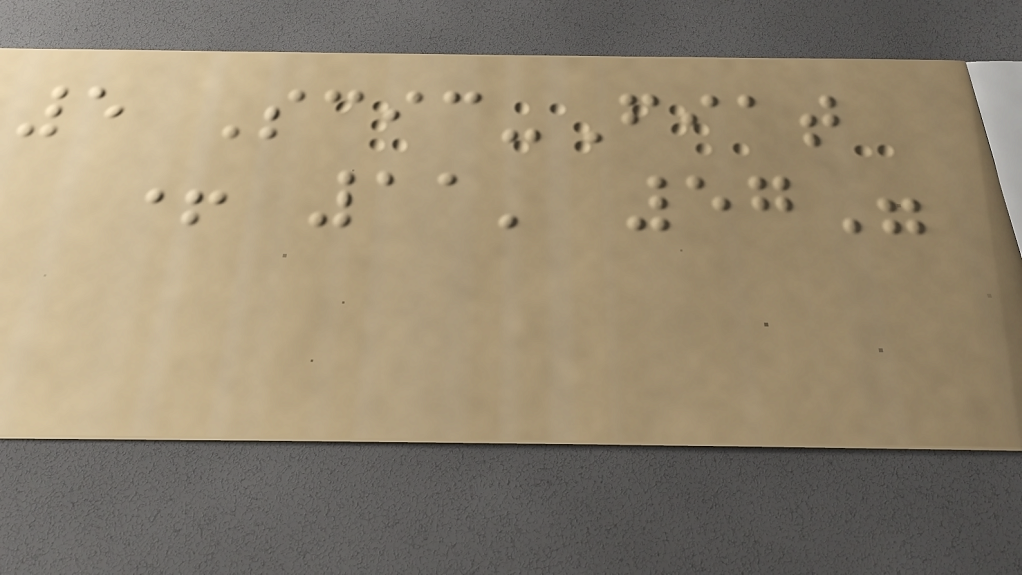5 Scic-Fiat
+ 11' 57"
